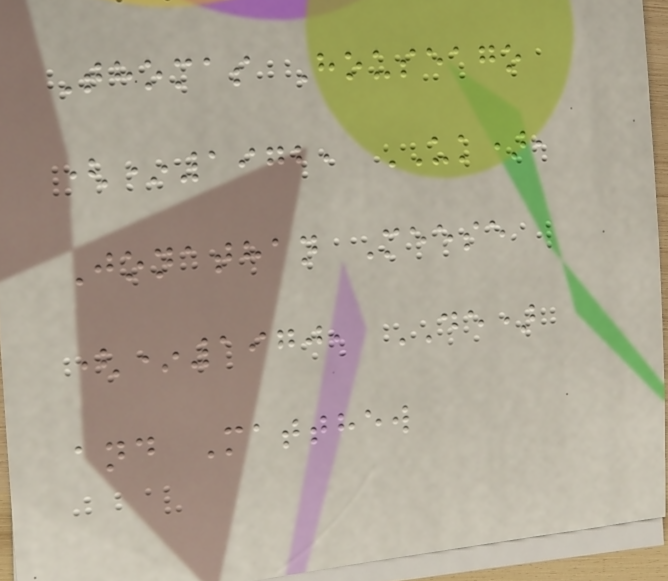Thomas Houseago
(*1972, UK),
Jonathan Meese
(*1970, DE)
and Matthew
